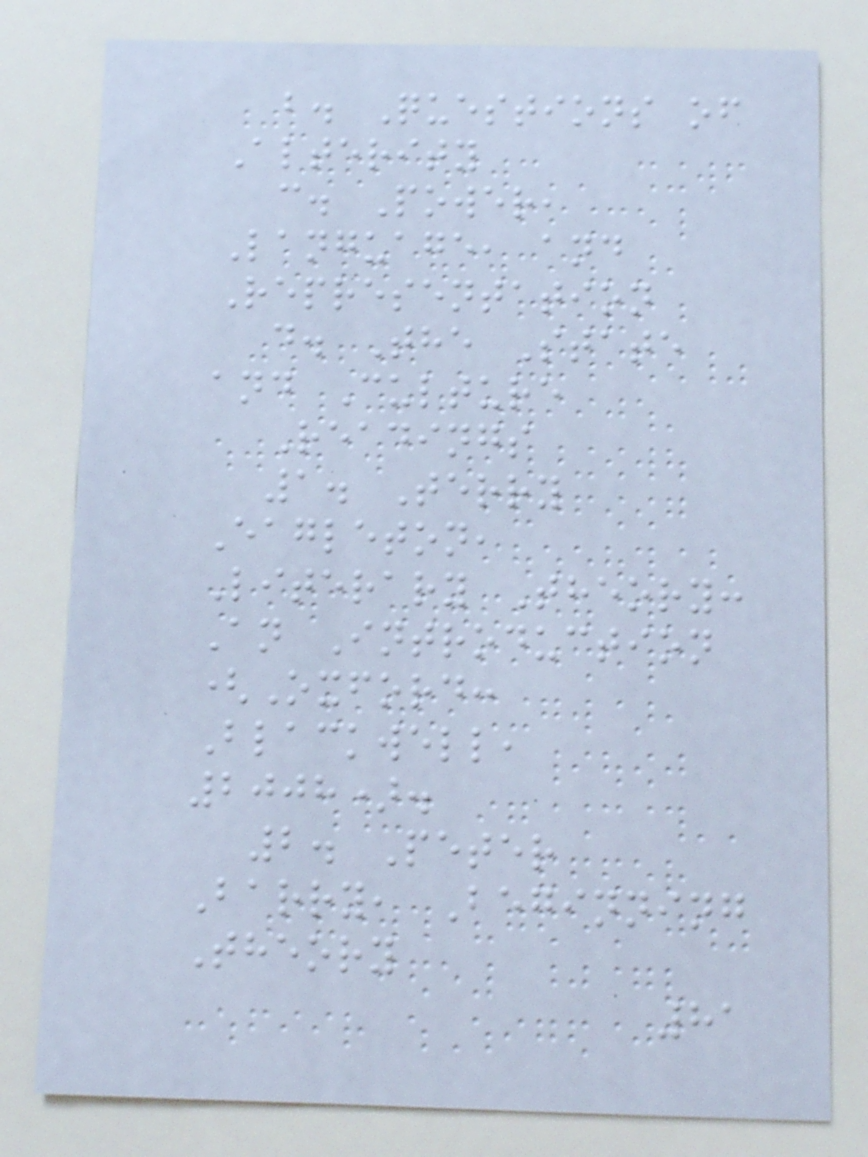b. Questions of
Alterity
c. Power,
Language, and
Representation
d. The State
and Culture
Readings
1. Terry
Eagleton,
Literary Theory:
An Introduction
(Oxford:
Blackwell,
2008).
2. Peter
Barry, Beginning
Theory
81
